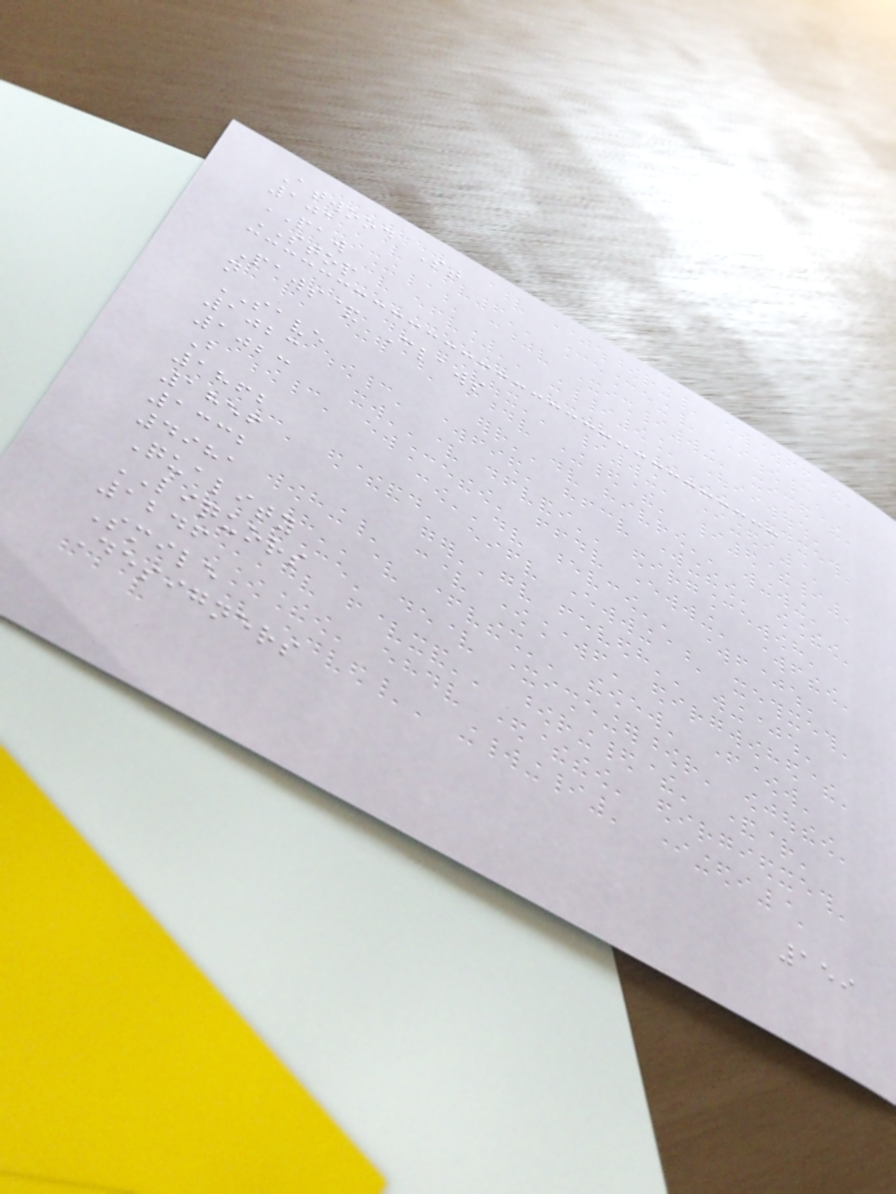Atwood St
101
PAW
STOP
Paws& Claws
n
SAVE
1023
1023
B
1862
1856
1332
4981
Quality
LIQUORS
1246
Smile
Designers
159
